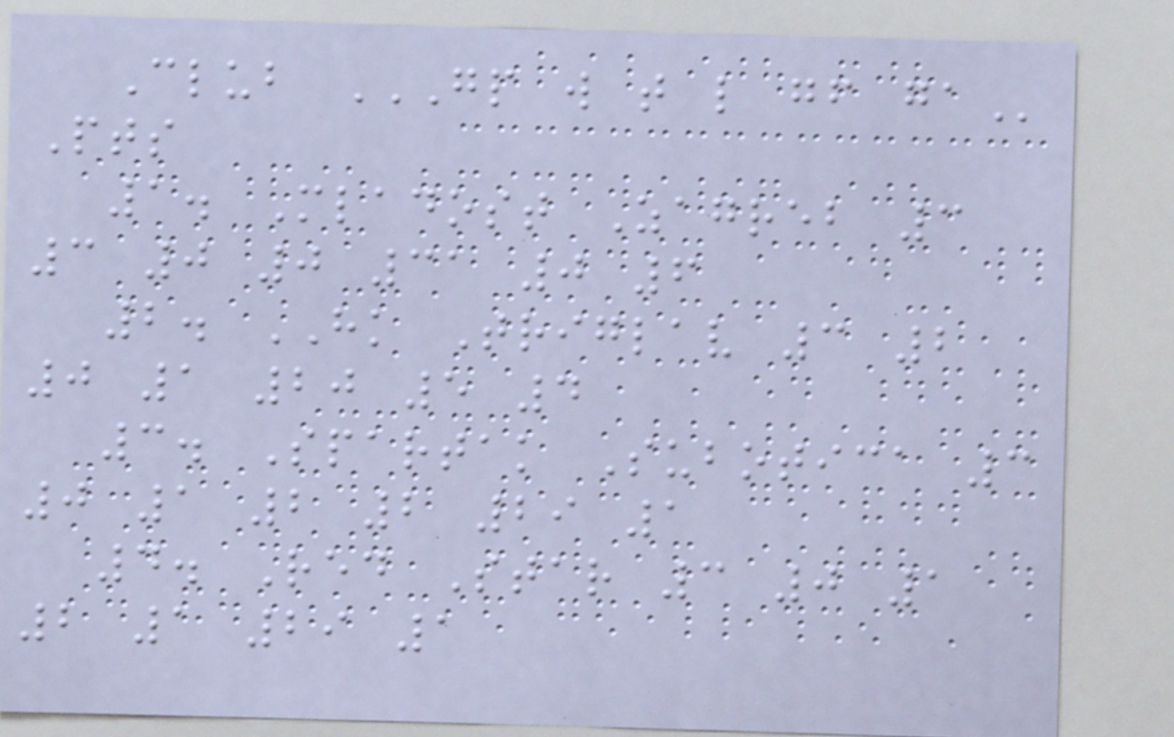Club GP W T L GF GA
Pts
1. Mladost Zagreb 3
3 0 0 31 0 6
2. HK Triglav 3 2
0 1 20 5 4
3. Spartak Subotica 3
0 1 2 2 29 1
4. Red Star 3 0 1
2 1 29 1
